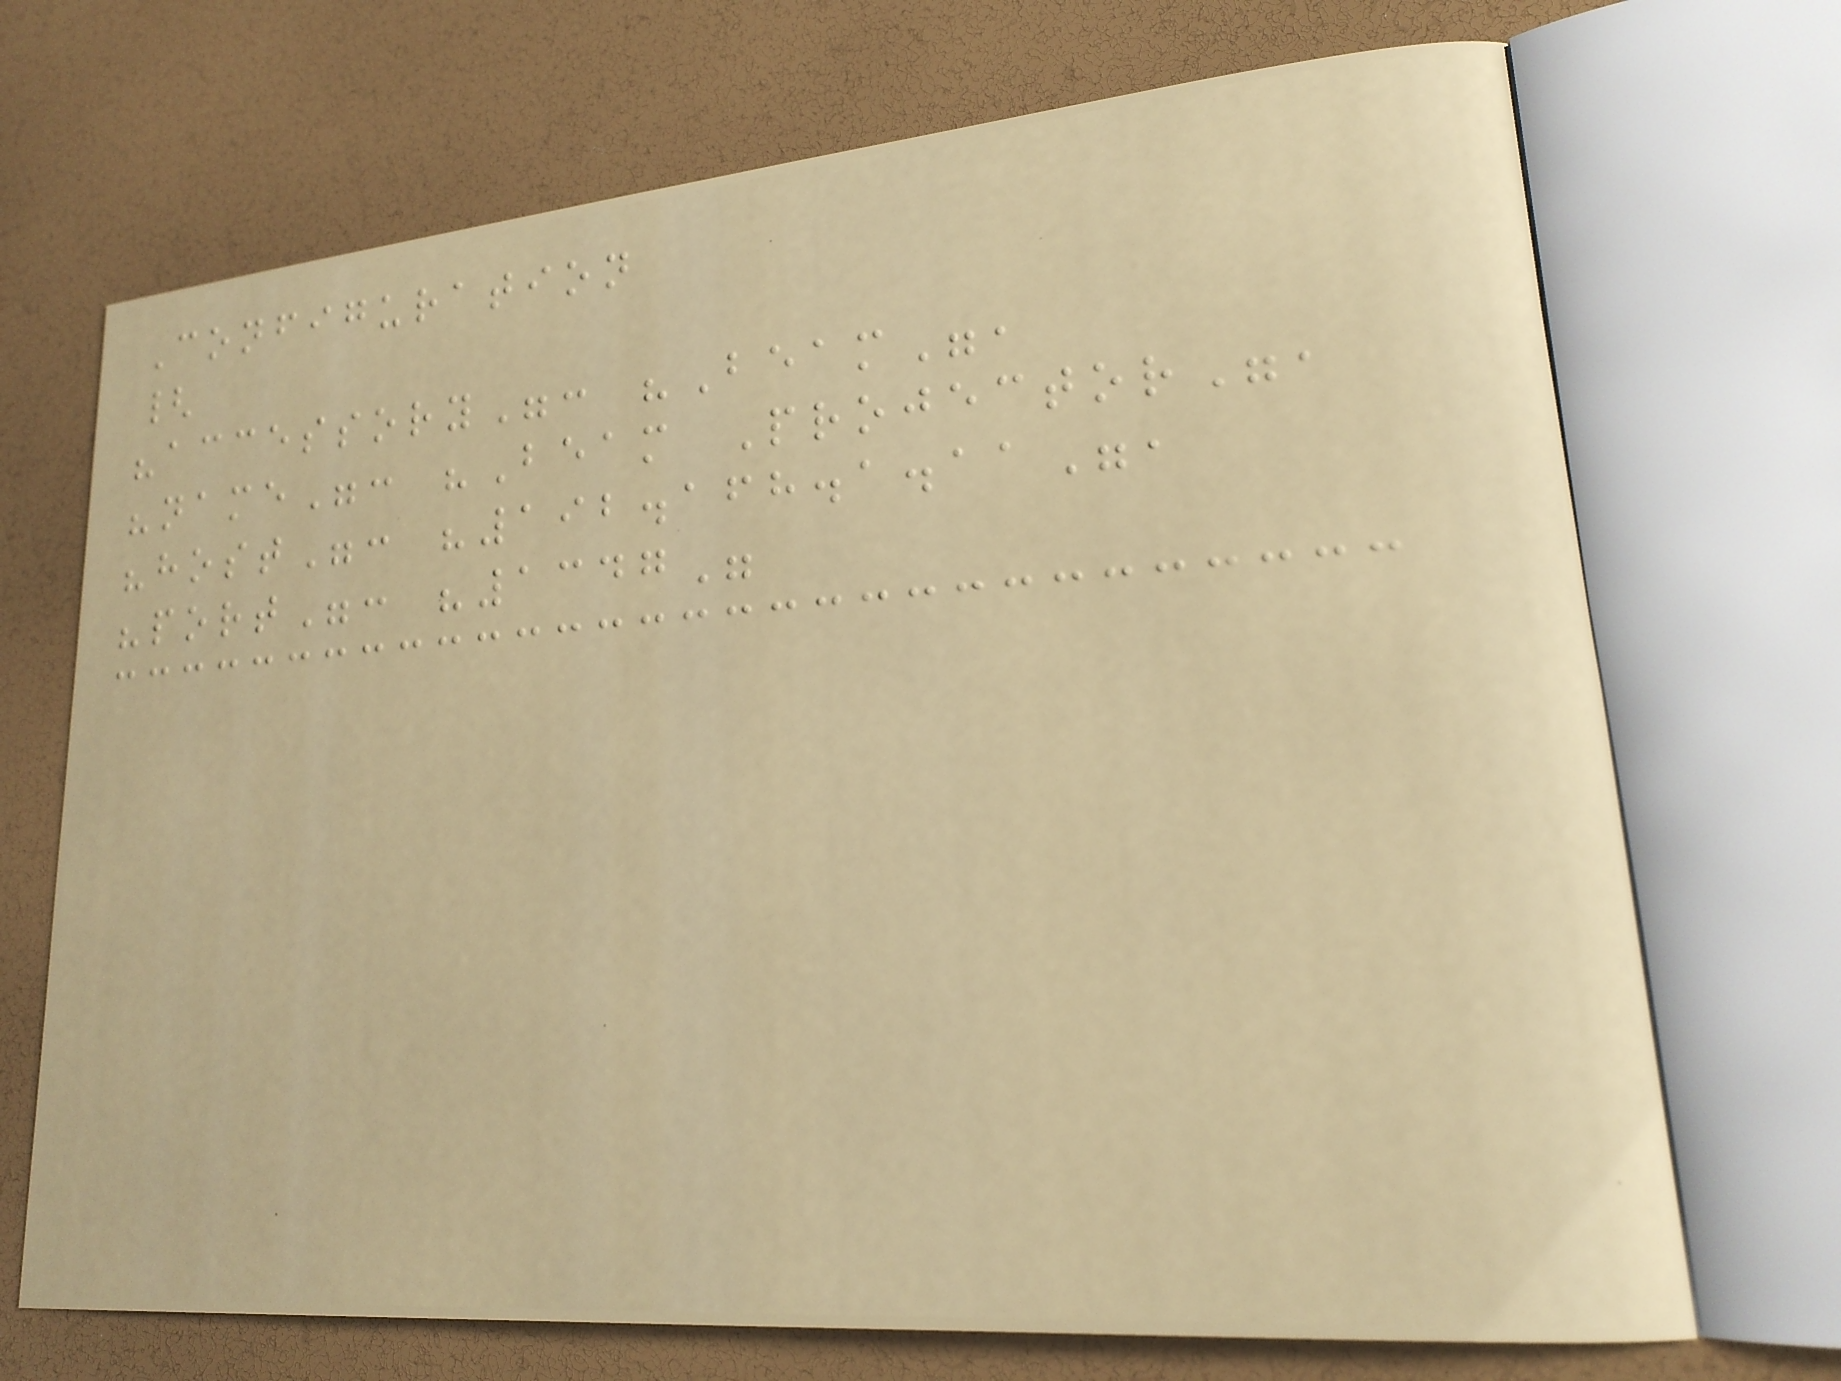Configuration
{
"accessory": "Beam",
"name": "Beam Projector",
"host": "192.168.1.11",
"port": "1347"
